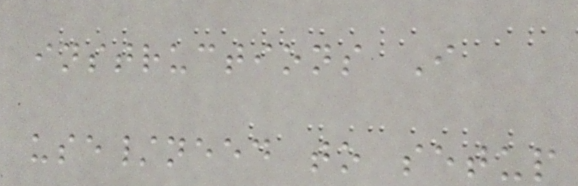instructions I
use/need to setup
